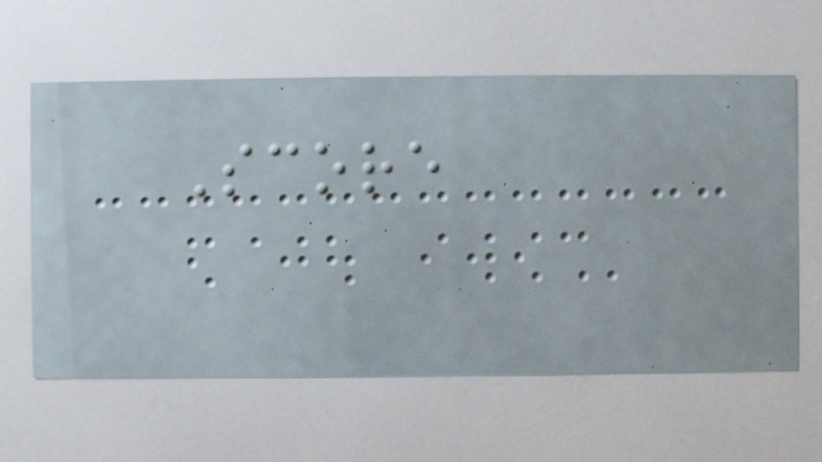Score
